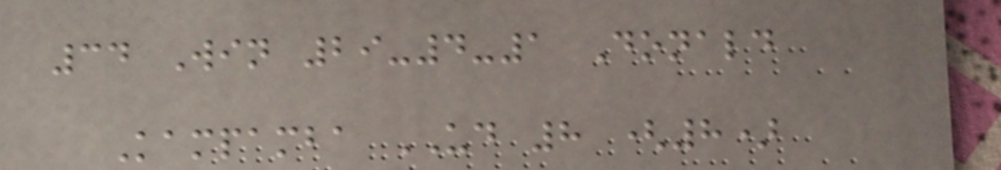34 Win 29-4-1 Donald
Kampamba UD 8 (8)
